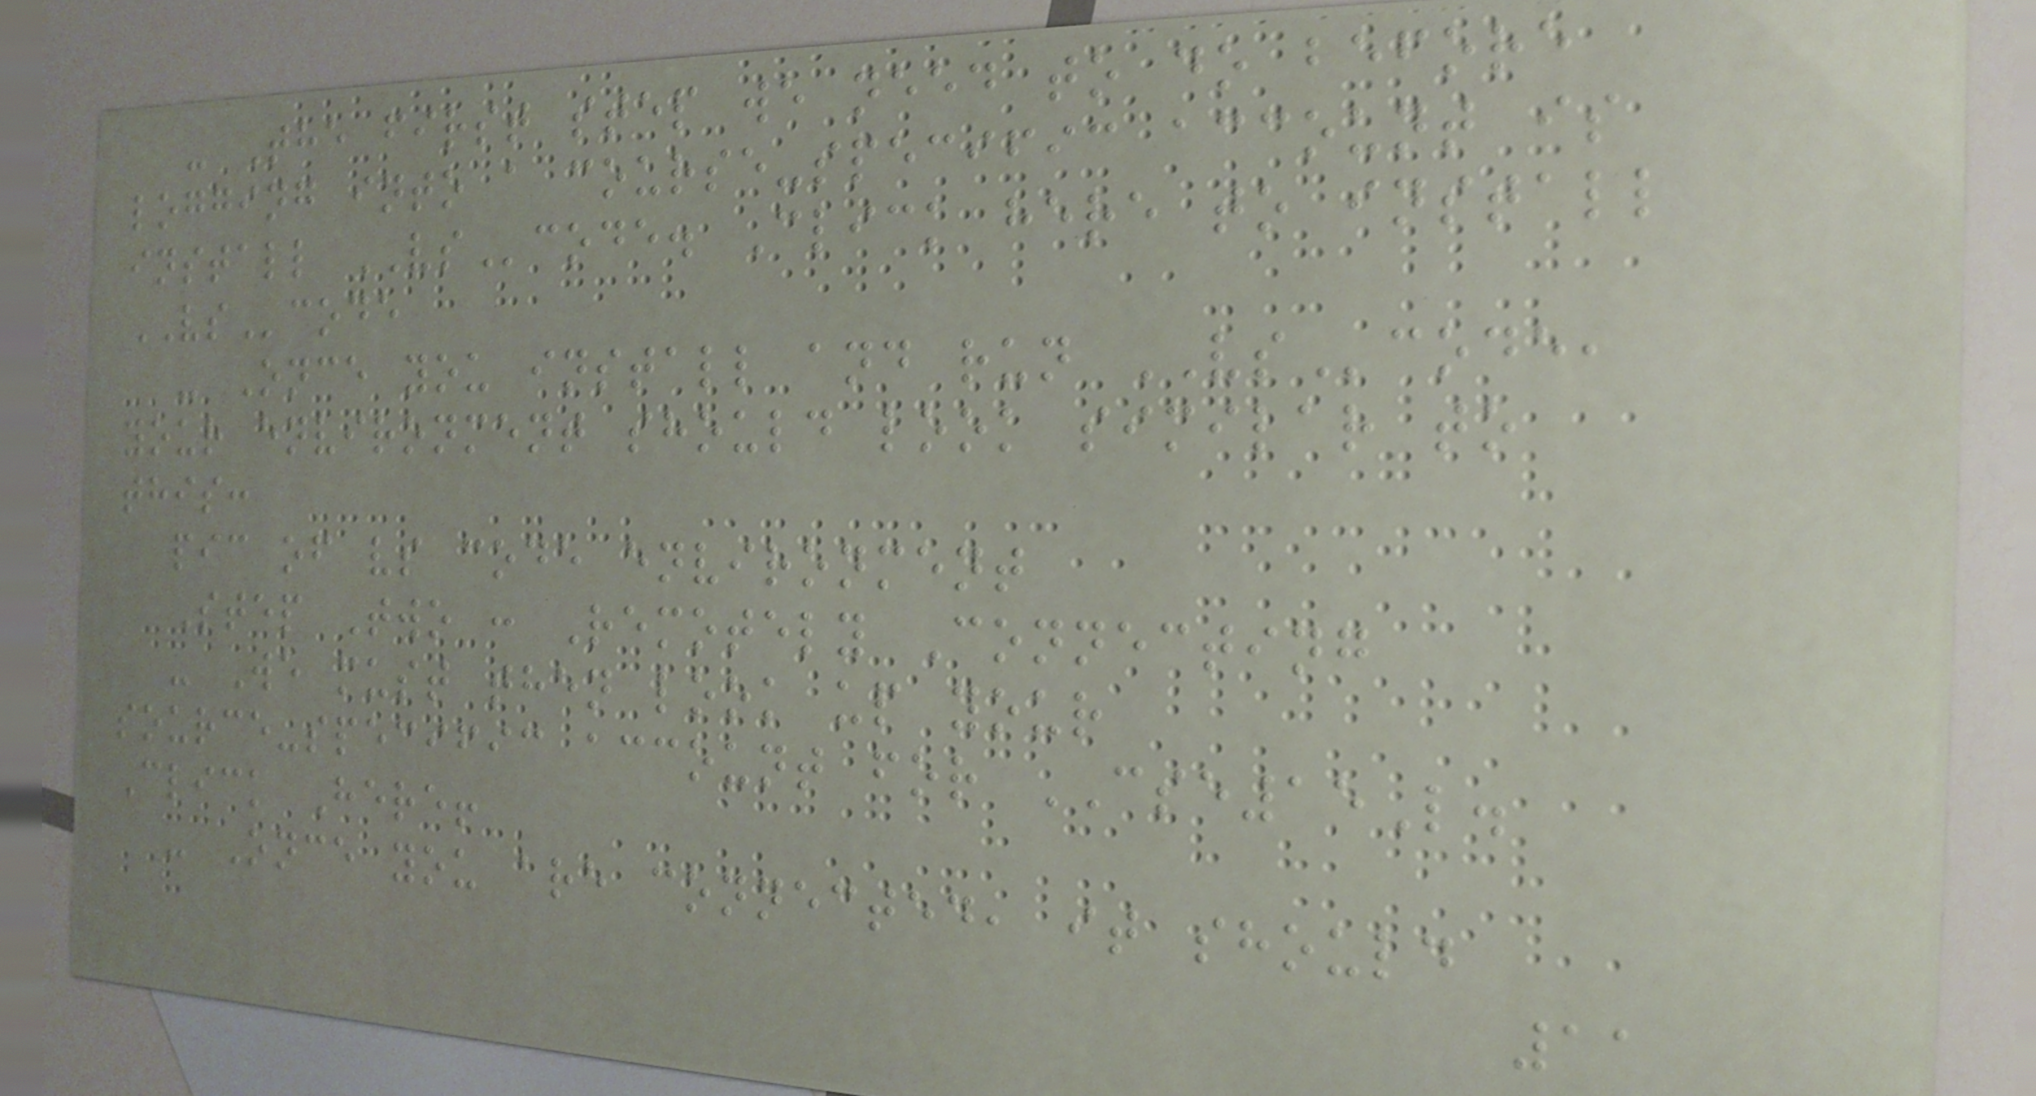- The first step we need to do before
logging into a course-specific account is
install VScode. Click here to install
VScode
- Once you install and run VScode,
your environment should look similar to
this:
pic of vs code environment
Step Two : Remotely Connecting
- We must then look up your
source-specific account for CSE15L.
Click Here!
- Once you are connected, it should
11
